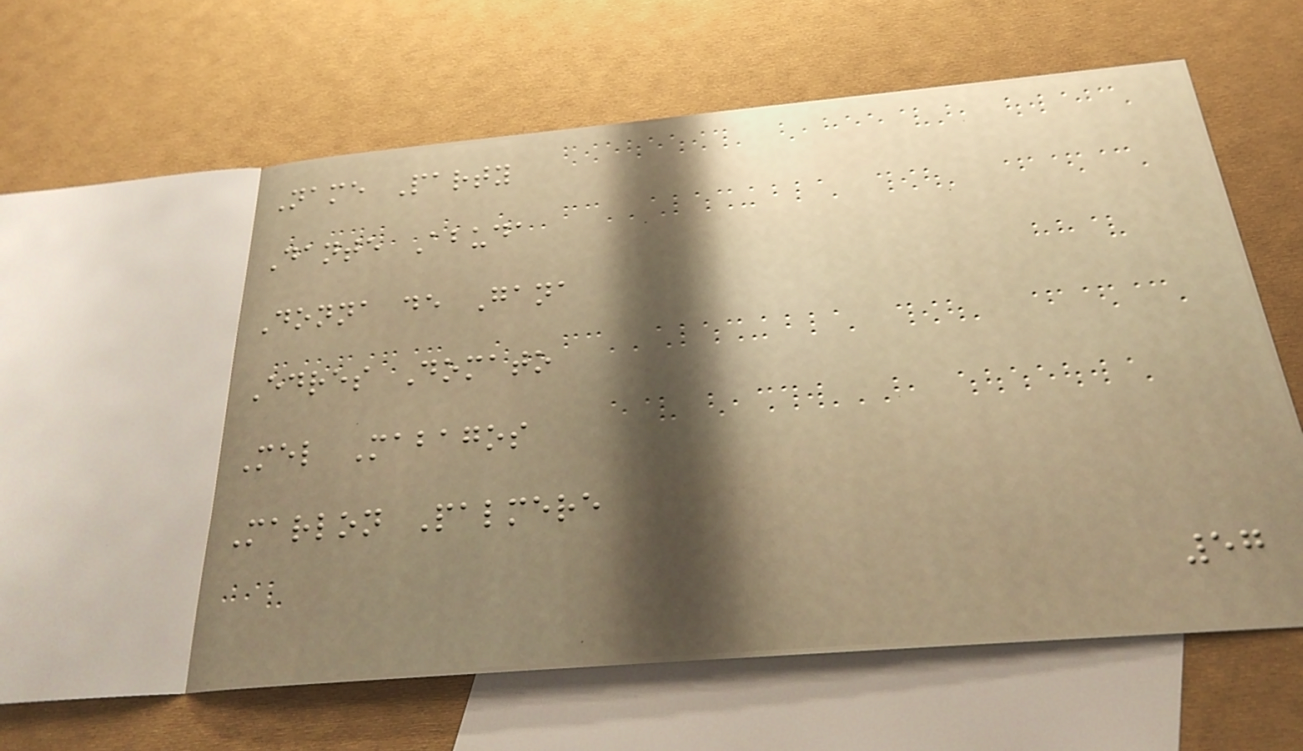Name Party
Dante Abuda
Donna de Gana
Edres Domato
Mel Mabagos
Marlon Palmere
57
